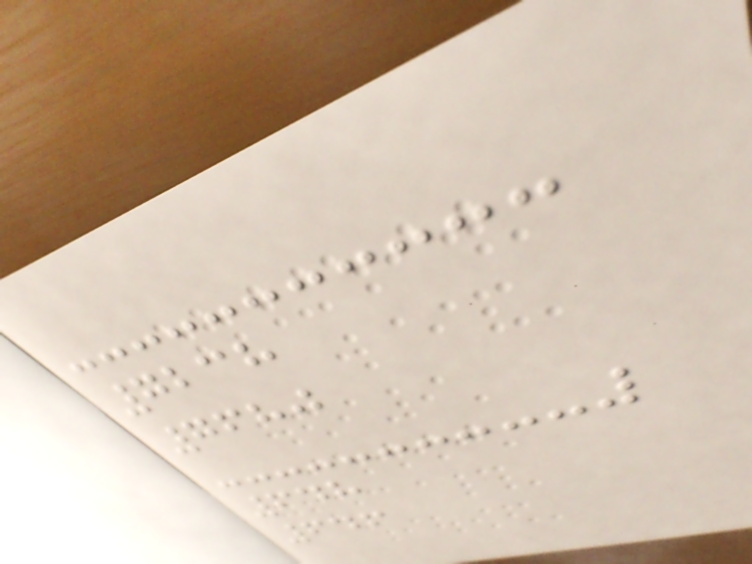7238
7680
648
646
